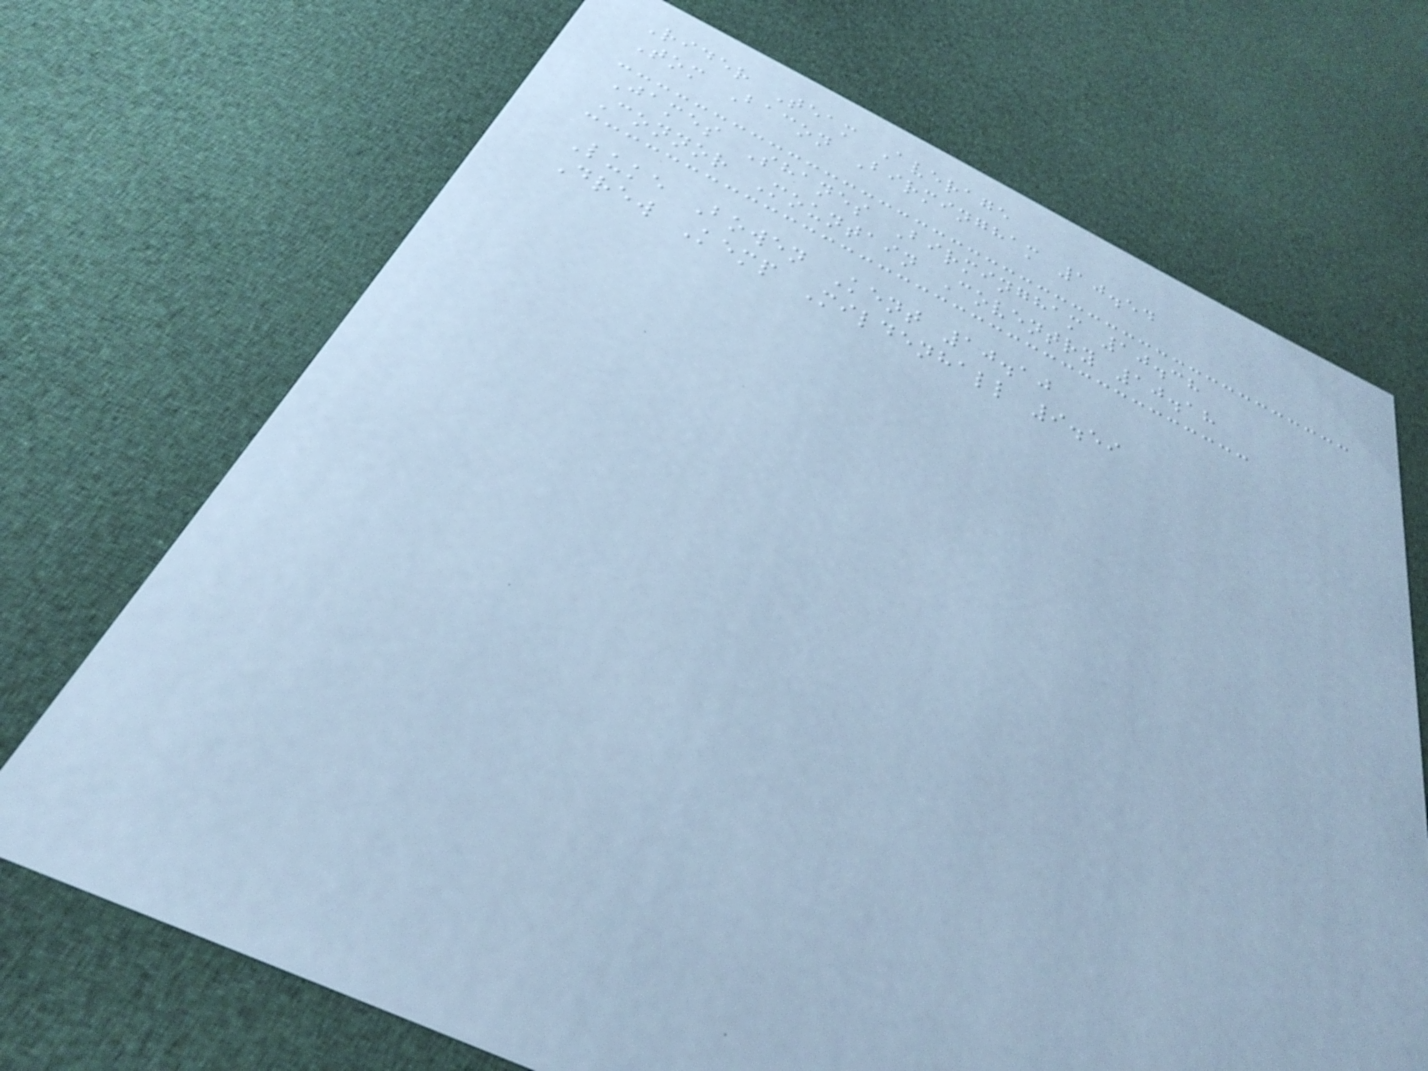Rider Team Average
Tom Bacon Birmingham 10.54
James Shanes Birmingham 10.38
Connor Mountain Coventry 10.18
Luke Bowen Kent 10.10
Drew Kemp Mildenhall 9.59
